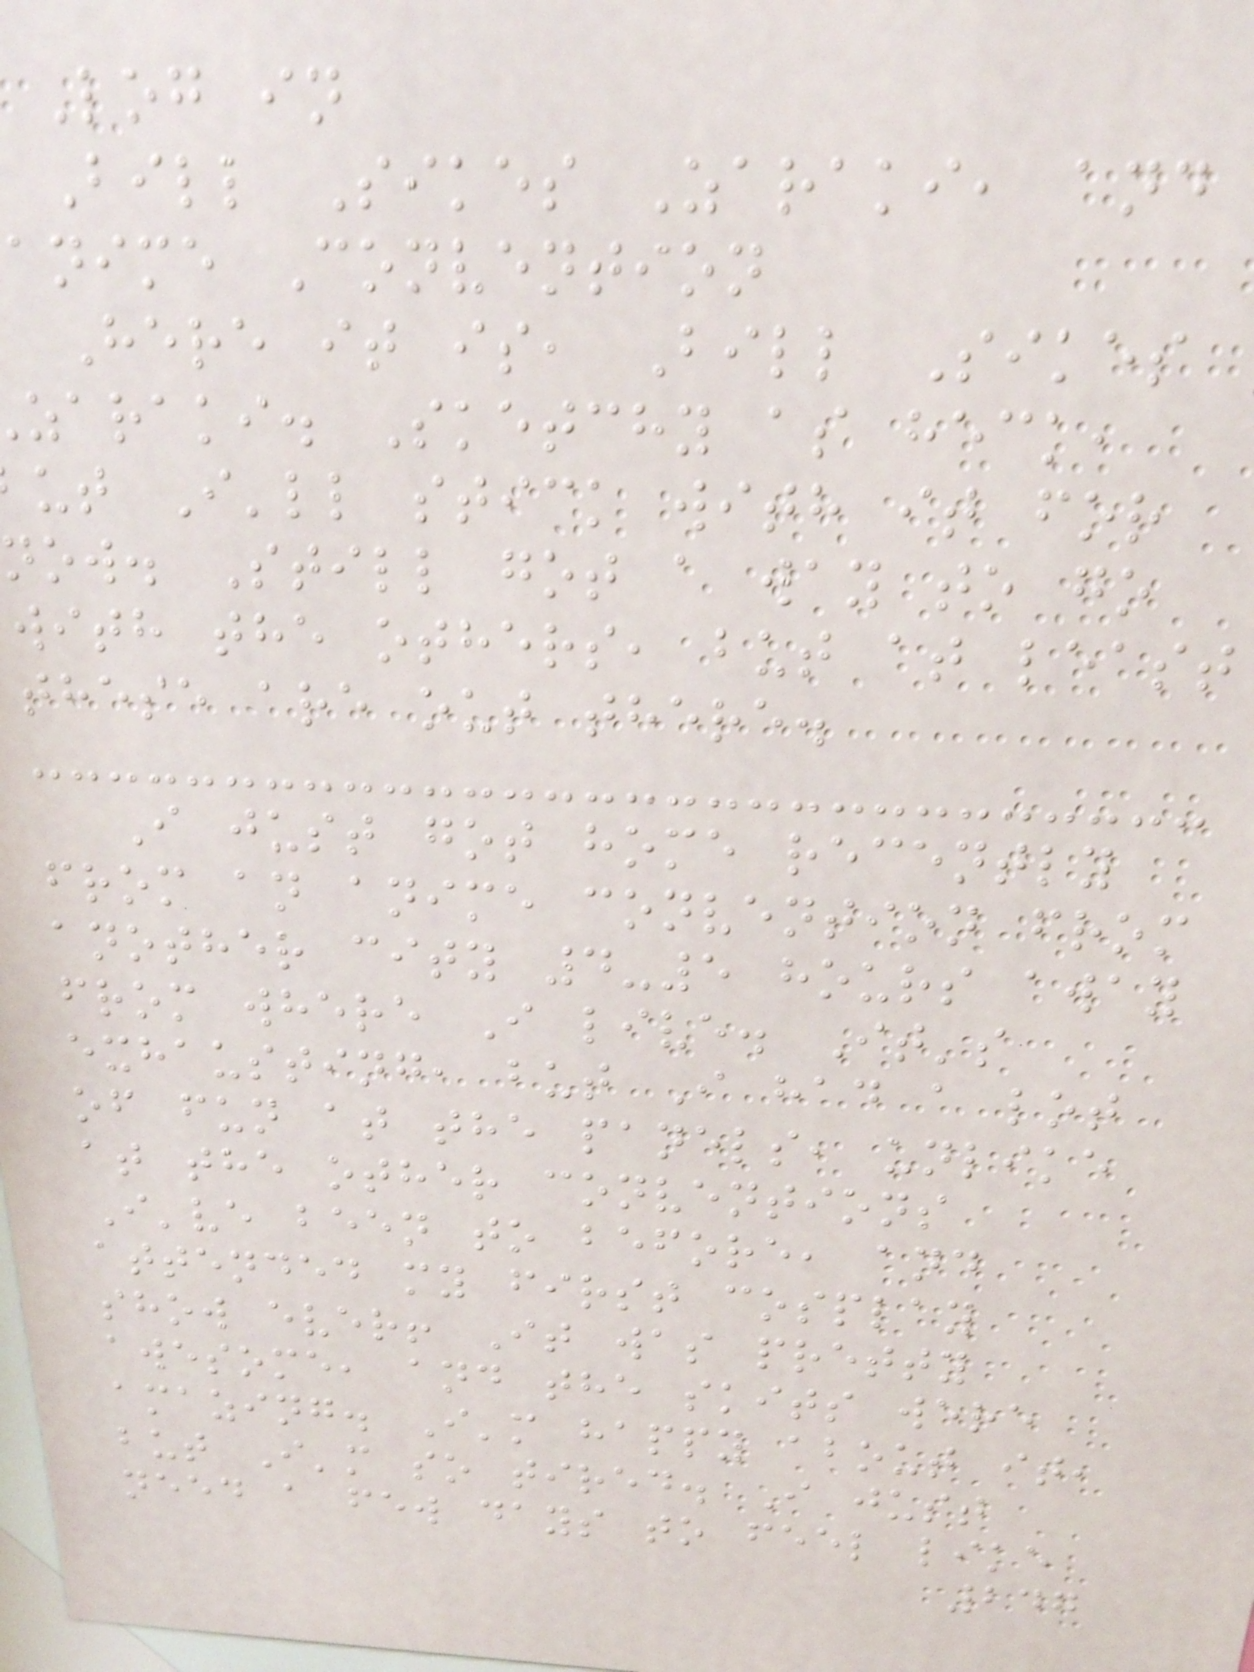Log in
Bill Sikes Zaraki, and
anime Convention
Here it is, Bill Sikes
zaraki. Sketchy as heck,
ut I'll stick with it for
now. Still got a way to go
with the others, but at least
these are out there.
I just got home recently
from an anime convention from
another city 4-5 hours away
from where I live. It's
exhausting, but I had a lot
of fun at the panels, unlike
at the other conventions
I've been to before, and
attended my first cosplay
show ever! It was pretty
awesome, and the skits were
amazing. I'm happy about it,
but I'm so tired. I just
need a few days to feel like
247
